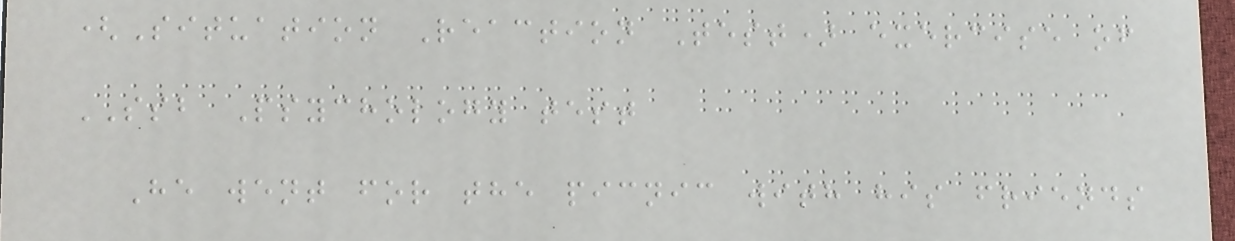(Situation Reaction Test) exercise of
SSB Psychology test
He went for the picnic with his friends
